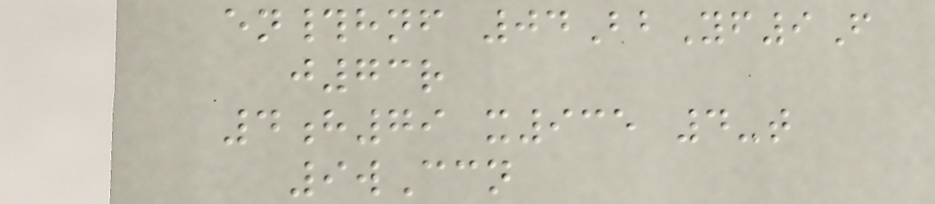en#hnf 04BbYf9F
j73r
4h79 x935 4-t
9wCcn
